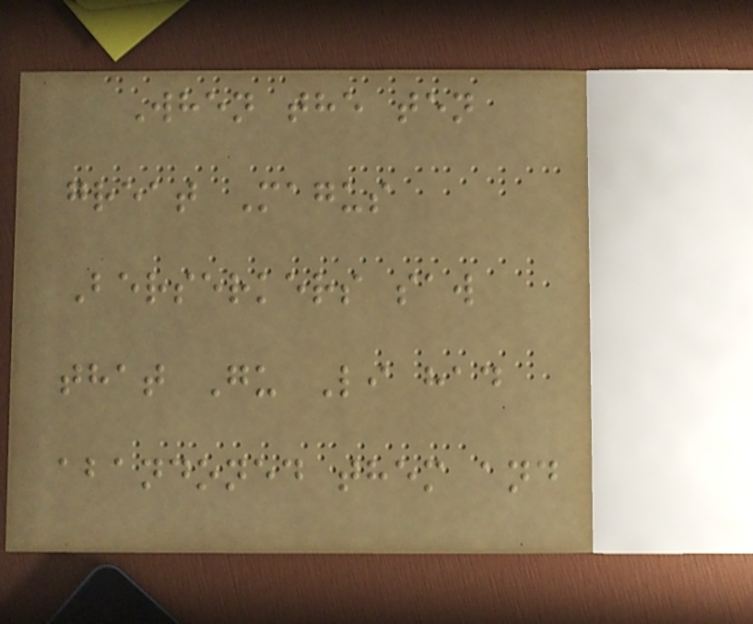When the ten
great Magus
Berserkers saw
that Gu Li had
abandoned them and
